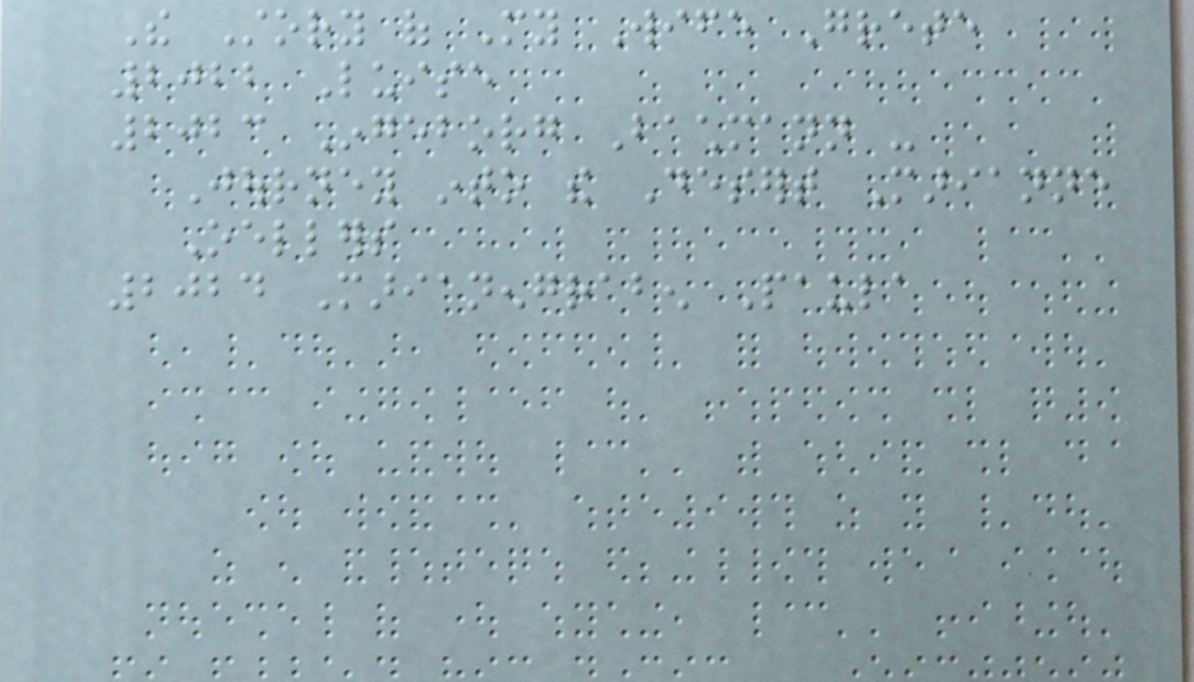The Story of My Wife Grete
2022 Luise
2023 Ingeborg Bachmann -
Journey into the Desert Marianne
Oellers
2024 Marianengraben Paula
